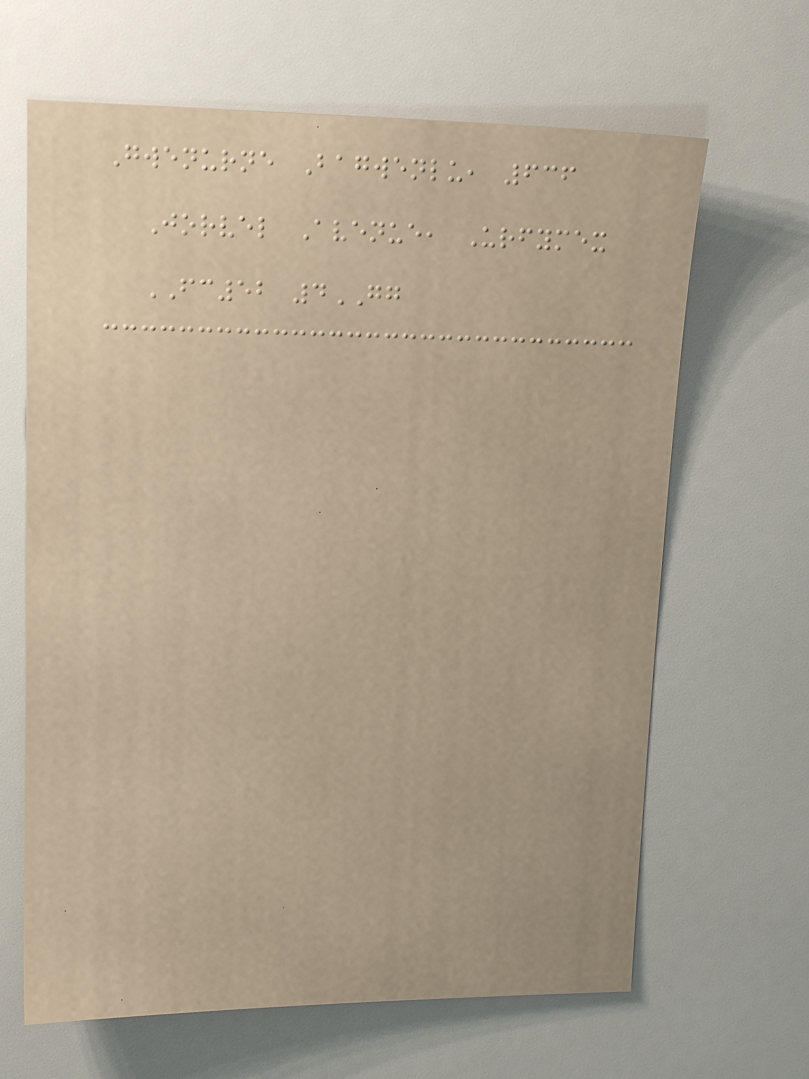Gwenurne Bagwenlu, 636
Jorvel Avenue, Urfymex
FC52 4GG
